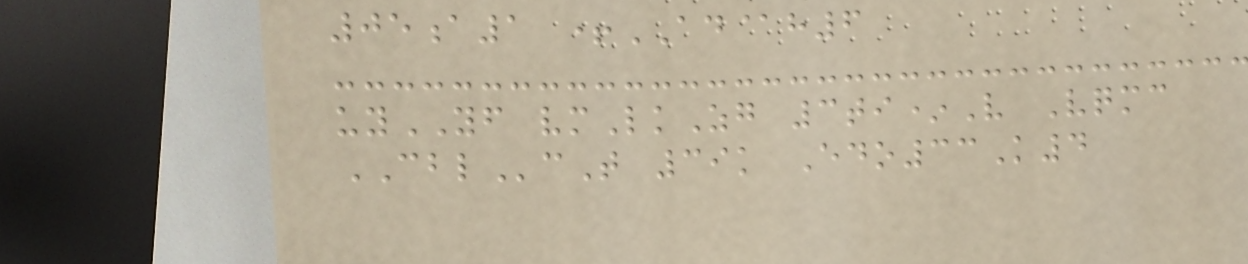05a1 +AD@h6
uyYF vmLkZg 3ti*V Vqmc
CBLcT 39k Edo33K4
